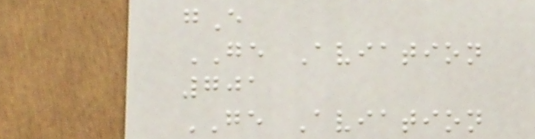gE
GE Aviation
701
GE Aviation
